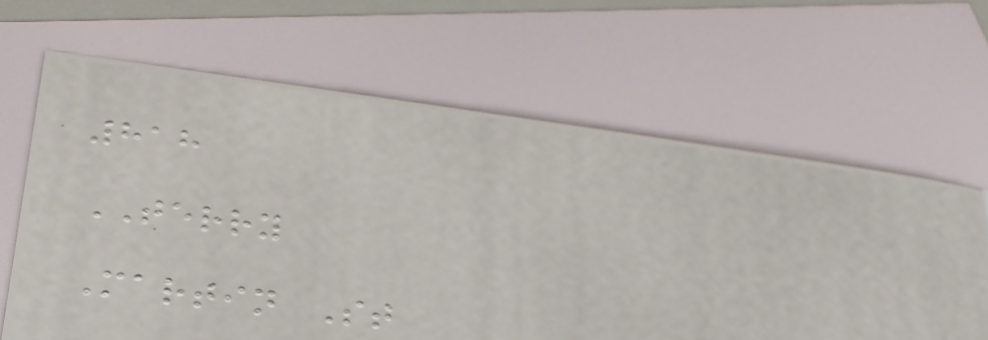818
TERRY
Martin St
